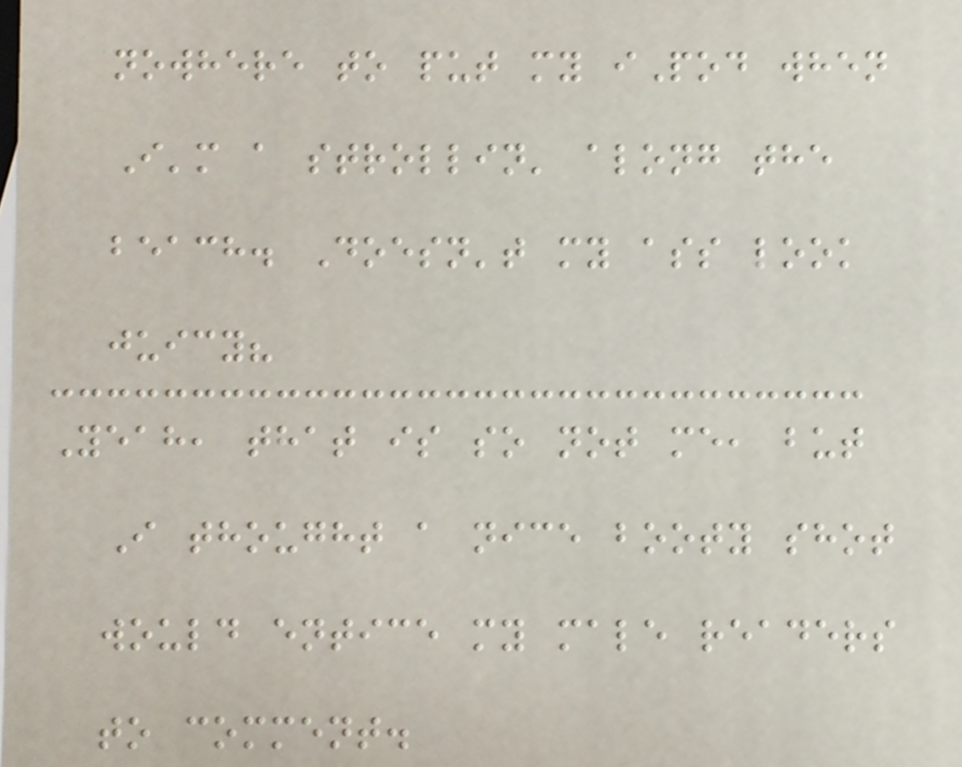nowhere to put my iPod when
I'm a strollin' along the
beach. Doesn't my ass look
juicy?
Yeah, that is so not me, but
I thought a nice booty shot
would entice my male readers
to comment.
